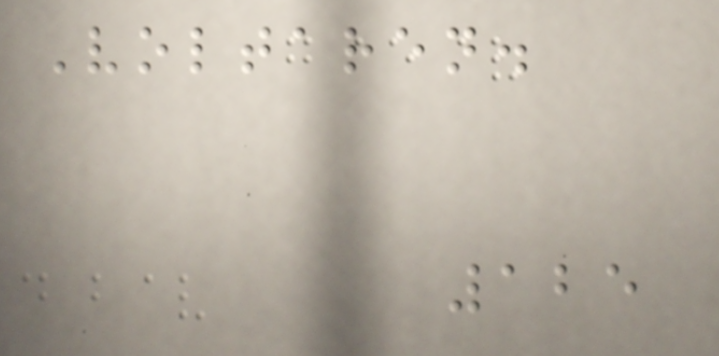Voltaren.
125
